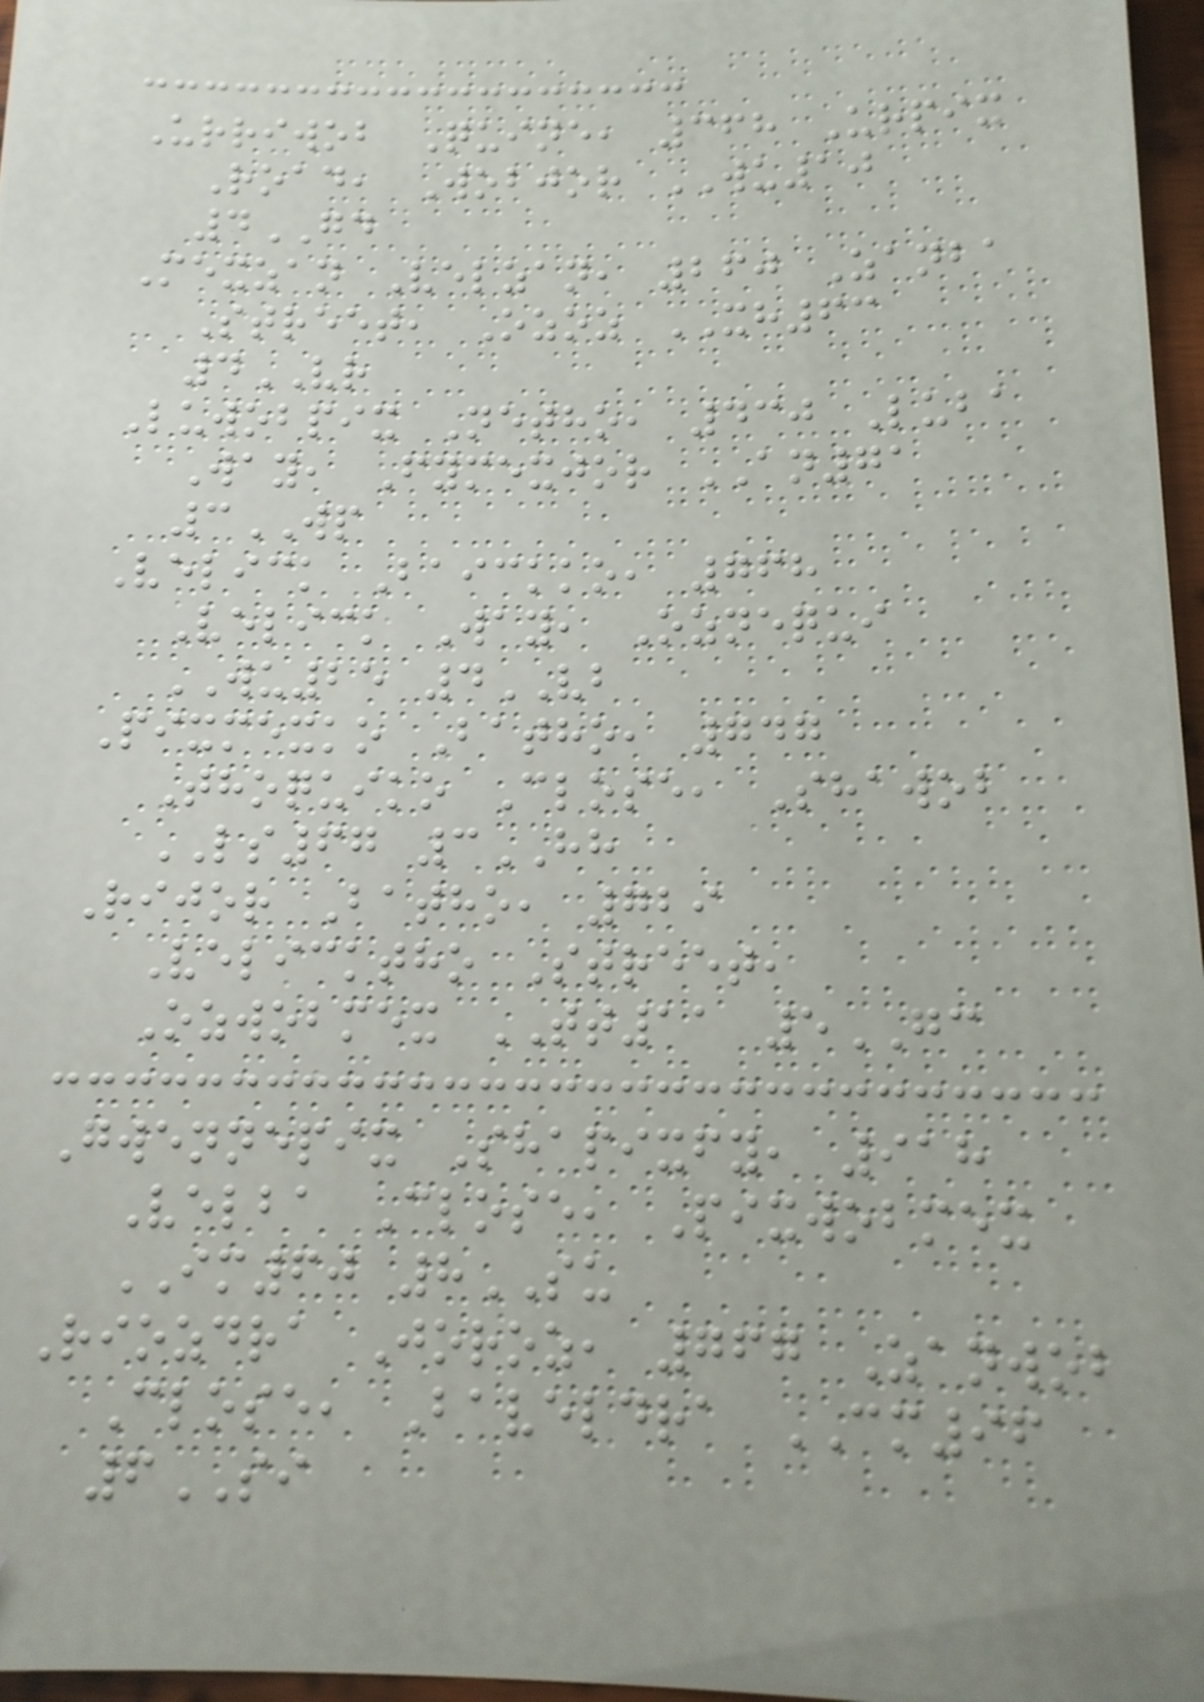Urriwob Quine, 368 Urpix
Road, Wobjor WU10
4GD
Mexzan Velzan, 260 Zanba
Street, Ozoz XH63
4VR
Luwobpix Netho, 430 Luba
Way, Fymexjor AN71
3WP
Velick Baickko, 768
Velick Way, Oznequi
WU25 4VB
Pixmexko Batho, 747
Thoquiko Close, Shawob
LS67 3HH
Rijor Batho, 729
Velicktho Street,
Ozwobmex TT11 5GC
Gwennepix Shapixfy, 918
Velba Close, Pixwobmex
IM60 8SU
Riozdra Joroz, 767 Zanwob
Close, Baveldra CM96
6SI
